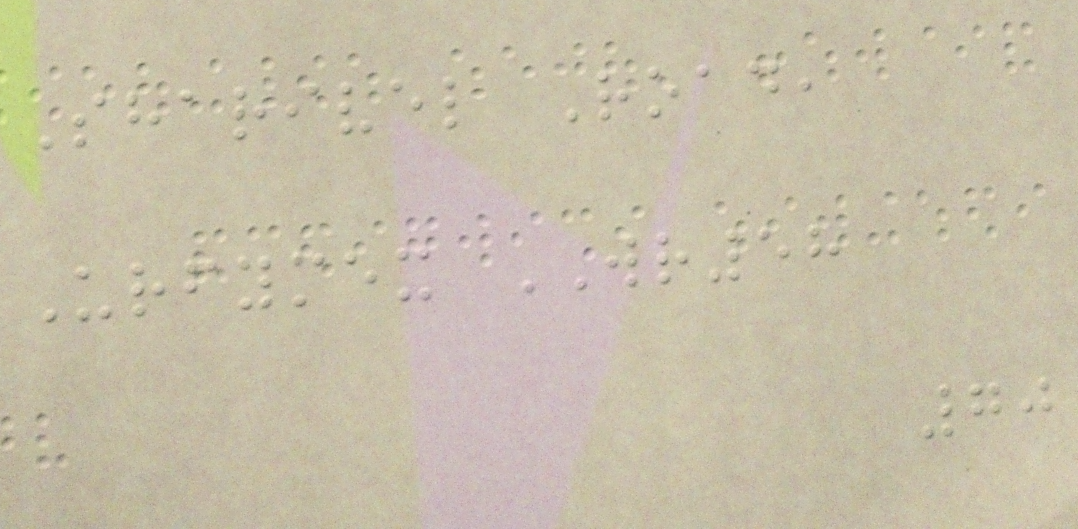Sharivel Road,
Urfymex WR58
70
